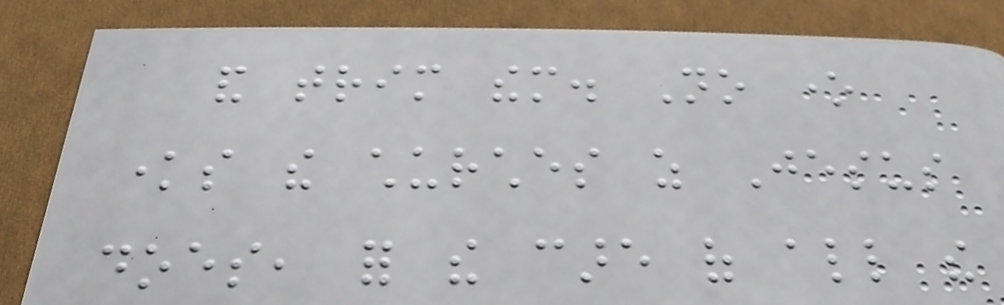and trim them. No one
knows the churches as Jesus
does, for the care of all the
